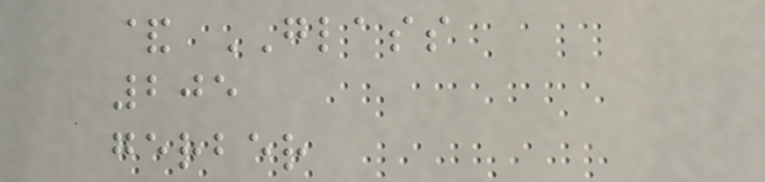& GLASS
205
gerber
